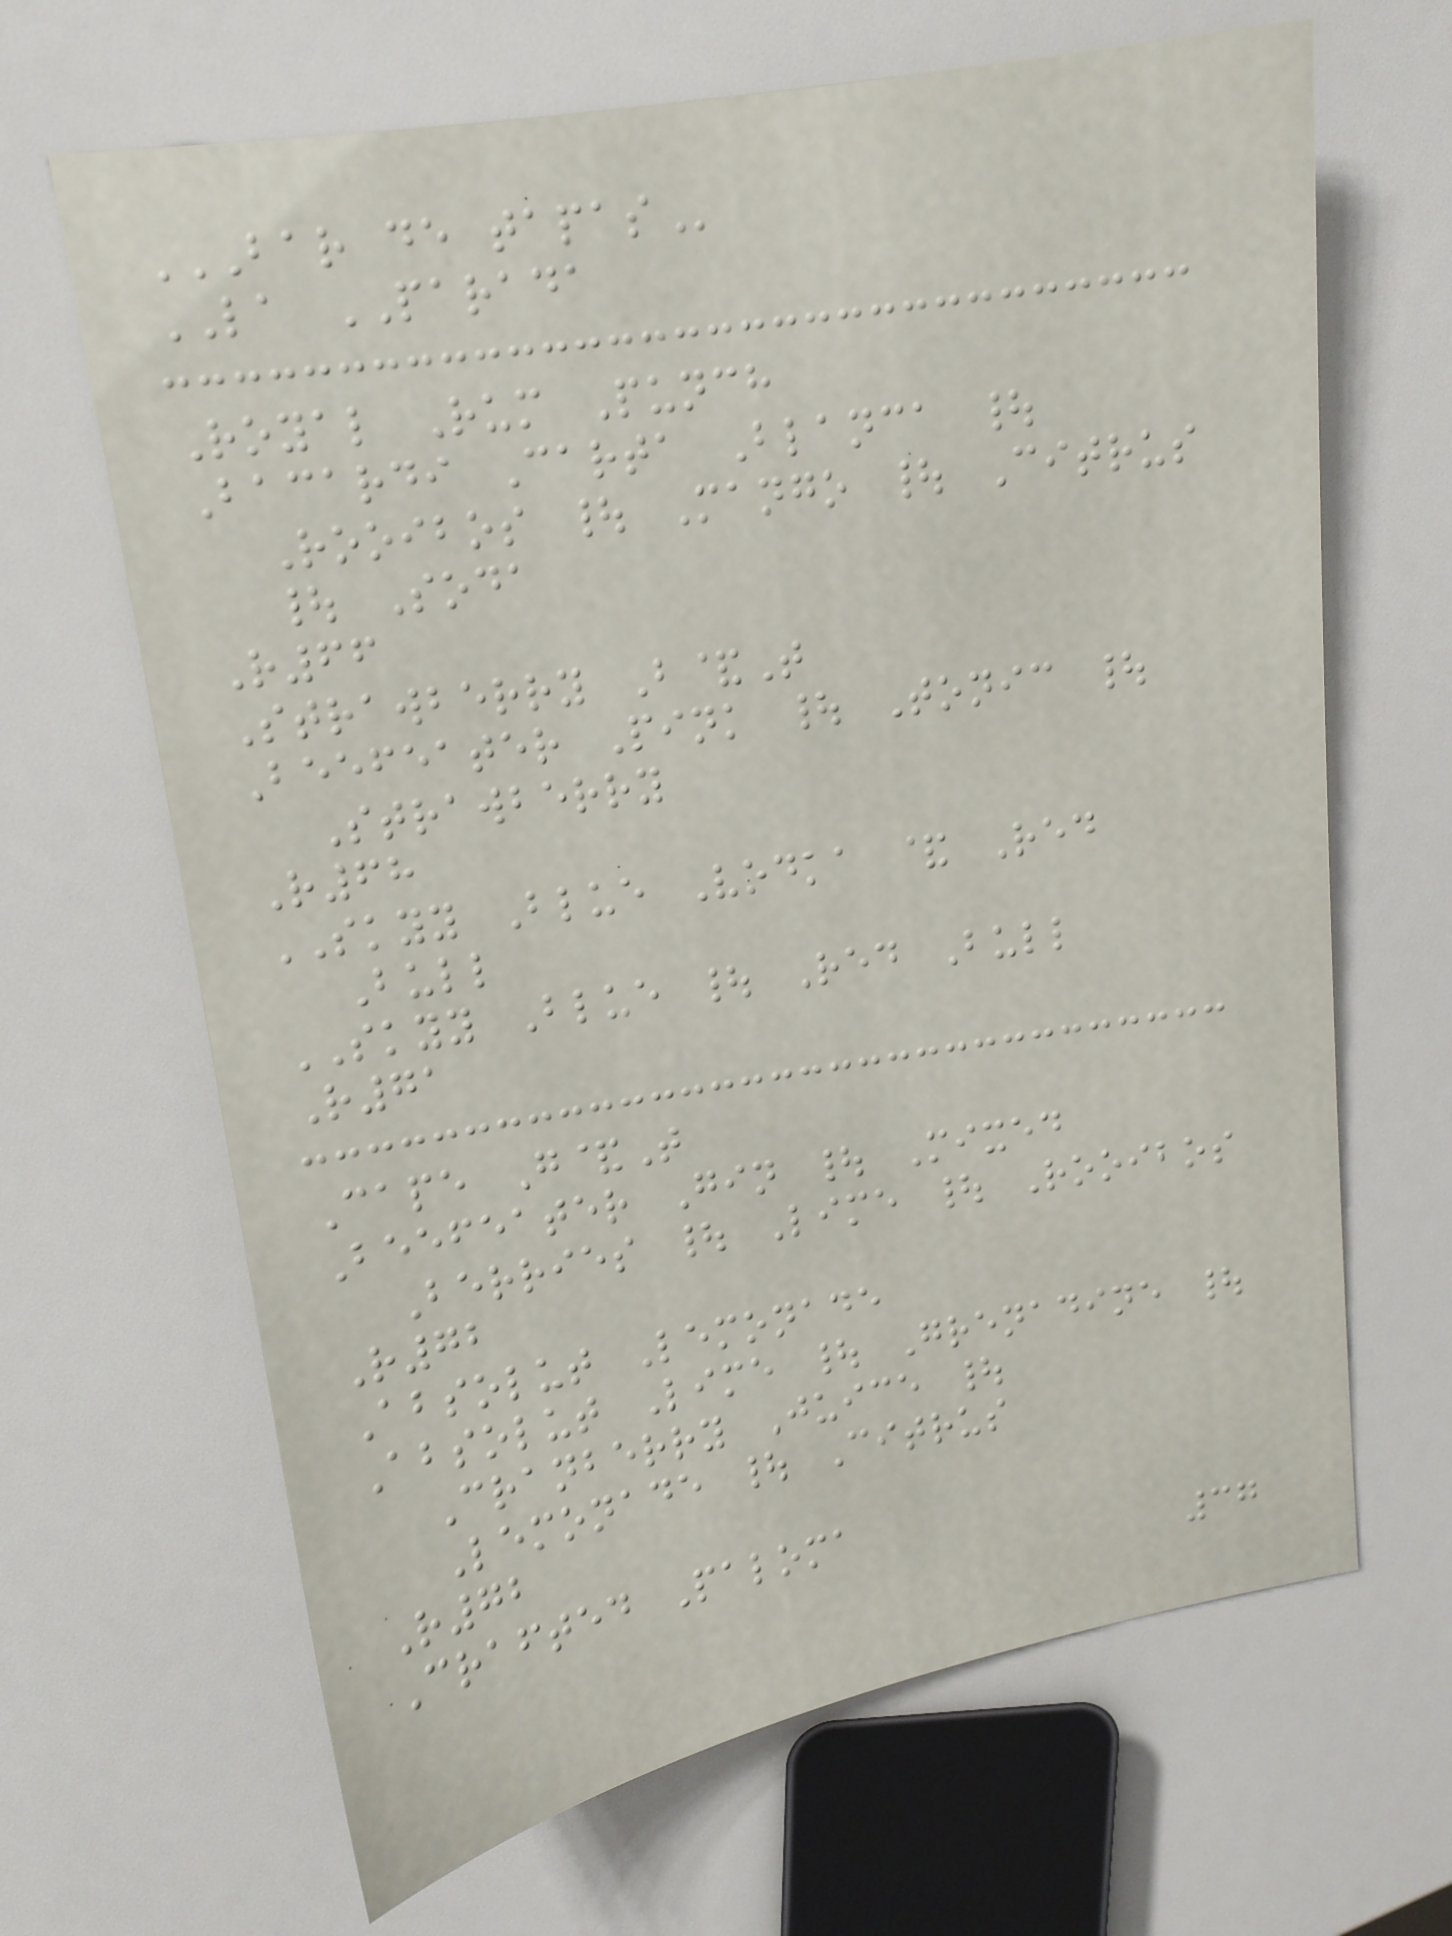BAR DE TAPAS
LA PARADA
Royal Rum Punch
Bacardi Carta Blanca |
Rooibos | Mango | Citrus
| Soda
R66
Strawberry B&T
Beefeater Pink | Tonic |
Strawberry
R68
SKYY Blue Vodka & Red
Bull
SKYY Blue | Red Bull
R71
Cape G&T
Beefeater Gin | Mixed
Berries | Lime | Rooibos
R72
Absolut Lemonade
Absolut Lime | Grenadine |
Cranberry Juice |
Lemonade | Citrus
R72
Crafted Paloma
37
